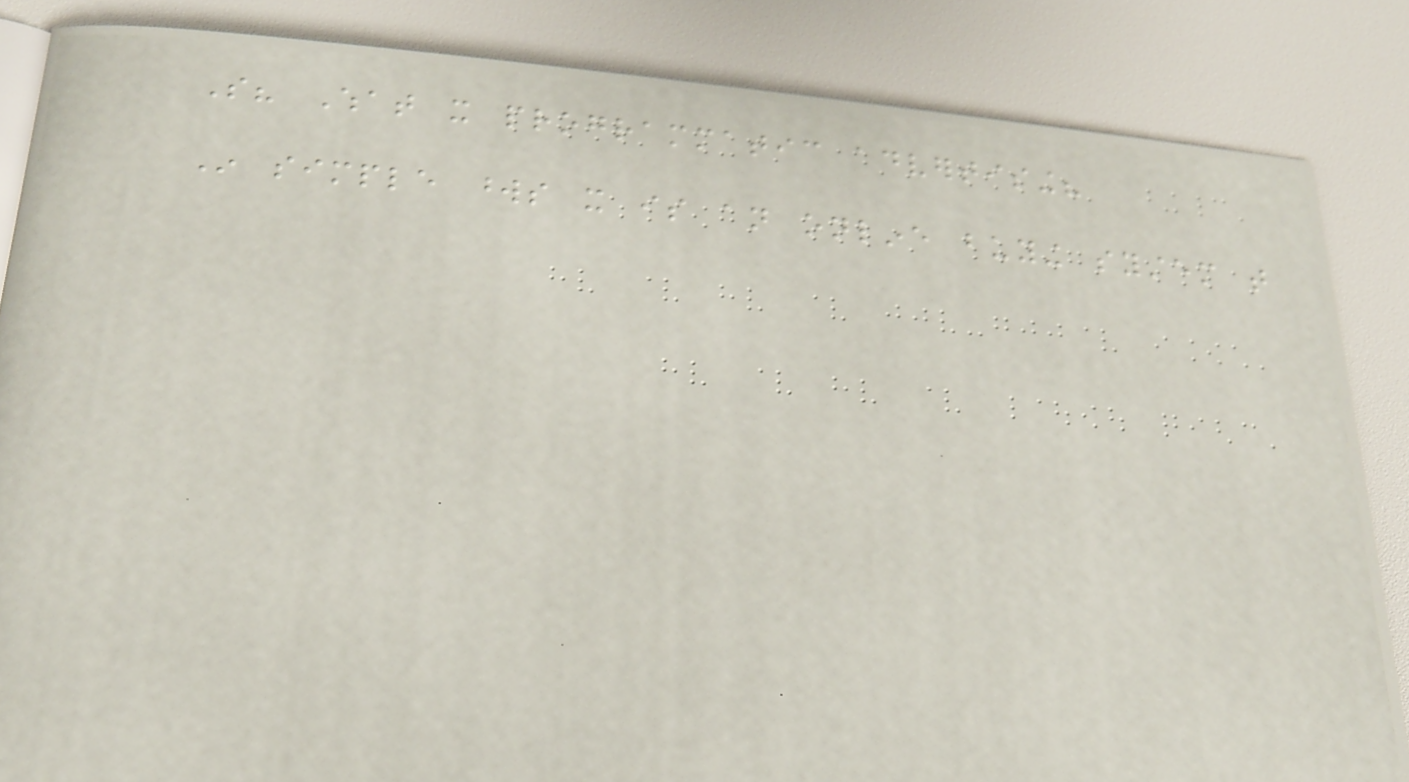So? What it programmatic advertising?
In simple words it is an online buying system that
